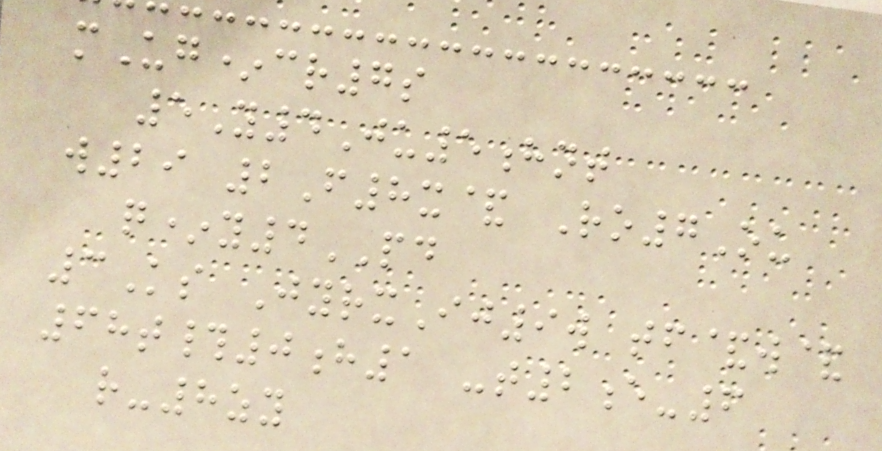mUg*cr7s
5Y4Ju5hnt
w29 2F8x& Ro7Ou
q*y4PD
3Ks JyrxIj9w tf&w&
68t#0h1 -t2e-6
r-8zy
